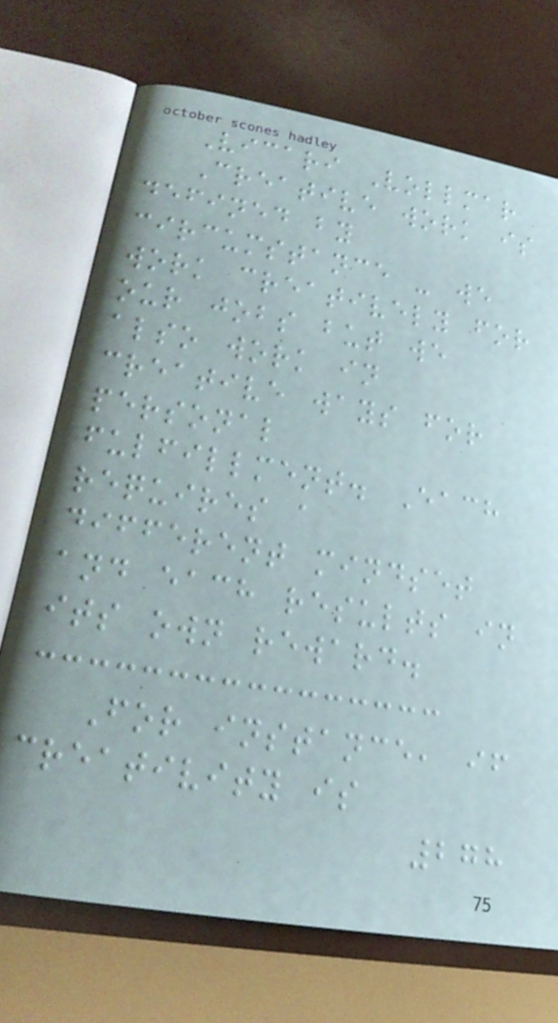Vicari Vollmar
Creative work is
defined by
circumstance - we
work creatively for
our jobs but we
also work in
creative ways for
personal
fulfillment. Each
requires a
different mindset
and each results in
its own reward.
For instance, if
creativity is
278
